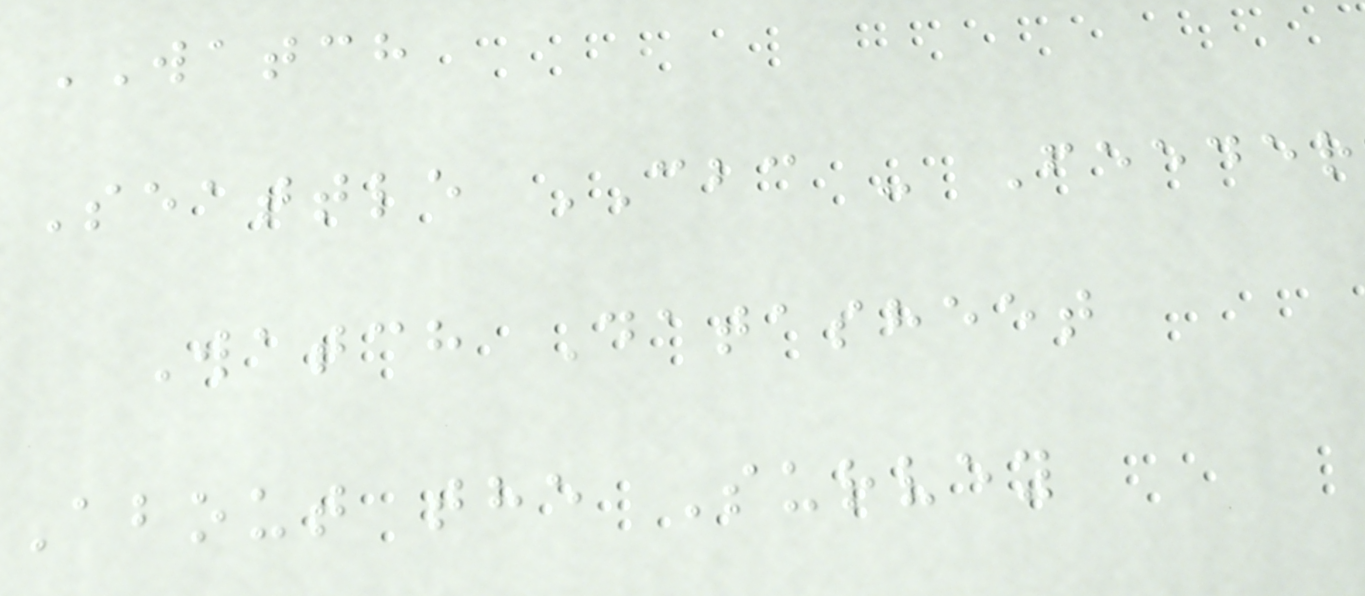WATCH
Seattle CBC - Feeder
Watch Datasheet
About the Survey
